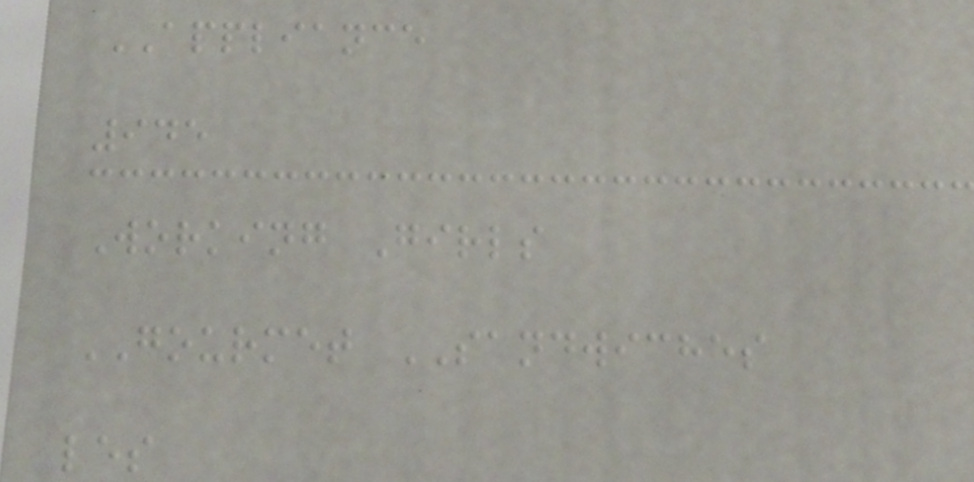APPLIANCE
945
Working Girls
GOURMET SANDWICHES
les
